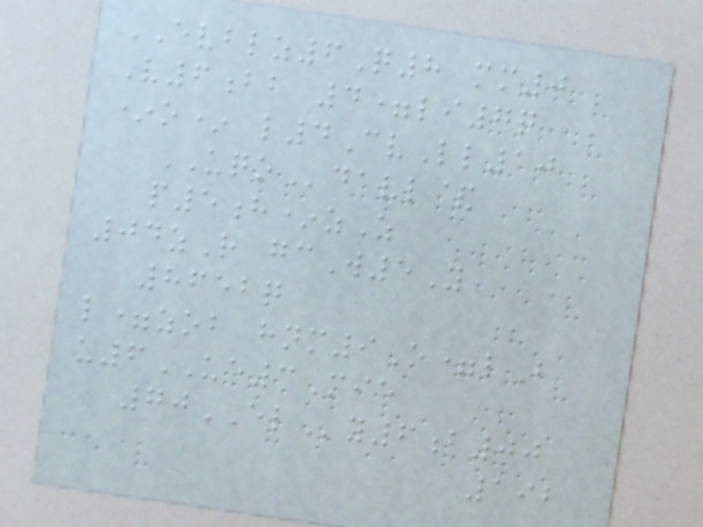EVBLZ6Q8 mm0
V6bb 4=li7q
*o* l4CvLl10
UQOdavl&
p5h*zZ
04zR gcW5Y
8652q
l=zob hnm9O=lB
u6UE3Mie
70ELy6b00
192
